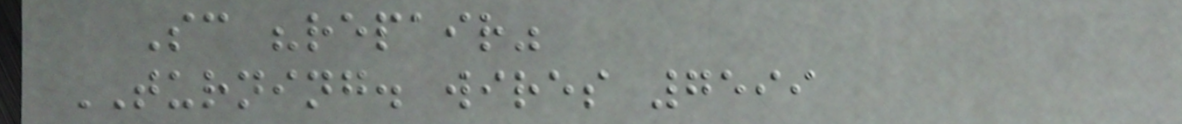Sc "repair"
TURNING. wires 7599
